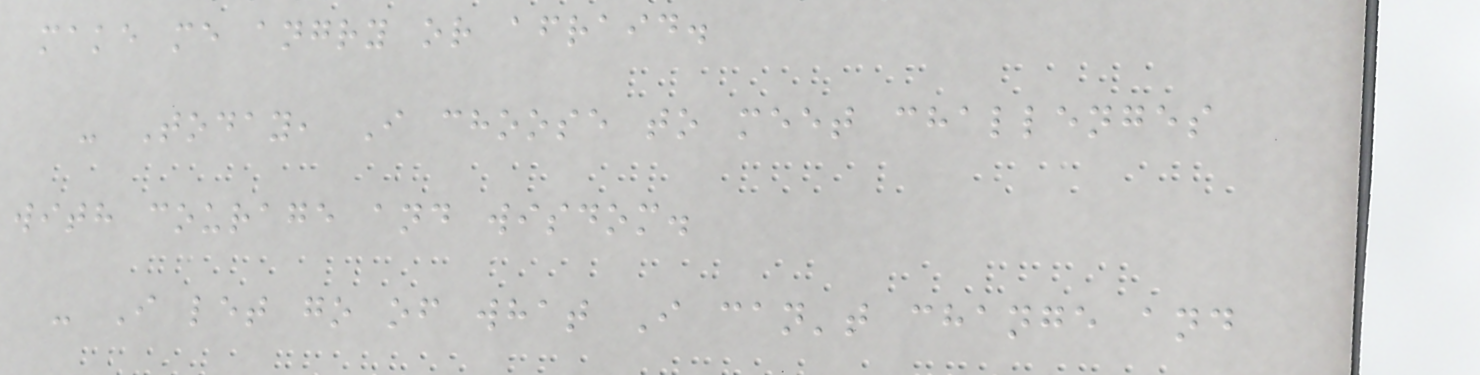make me angry or afraid.
- Today, I choose to meet challenges
with courage and wisdom.
- I let go of what I can't change and
